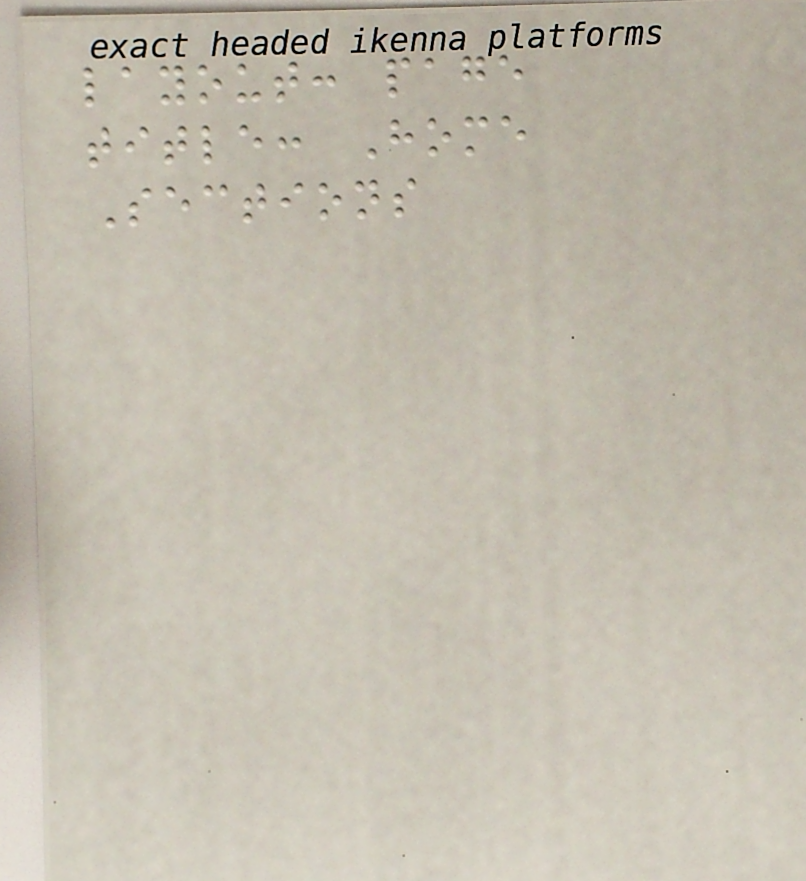layout: page
title: Home
Sections
